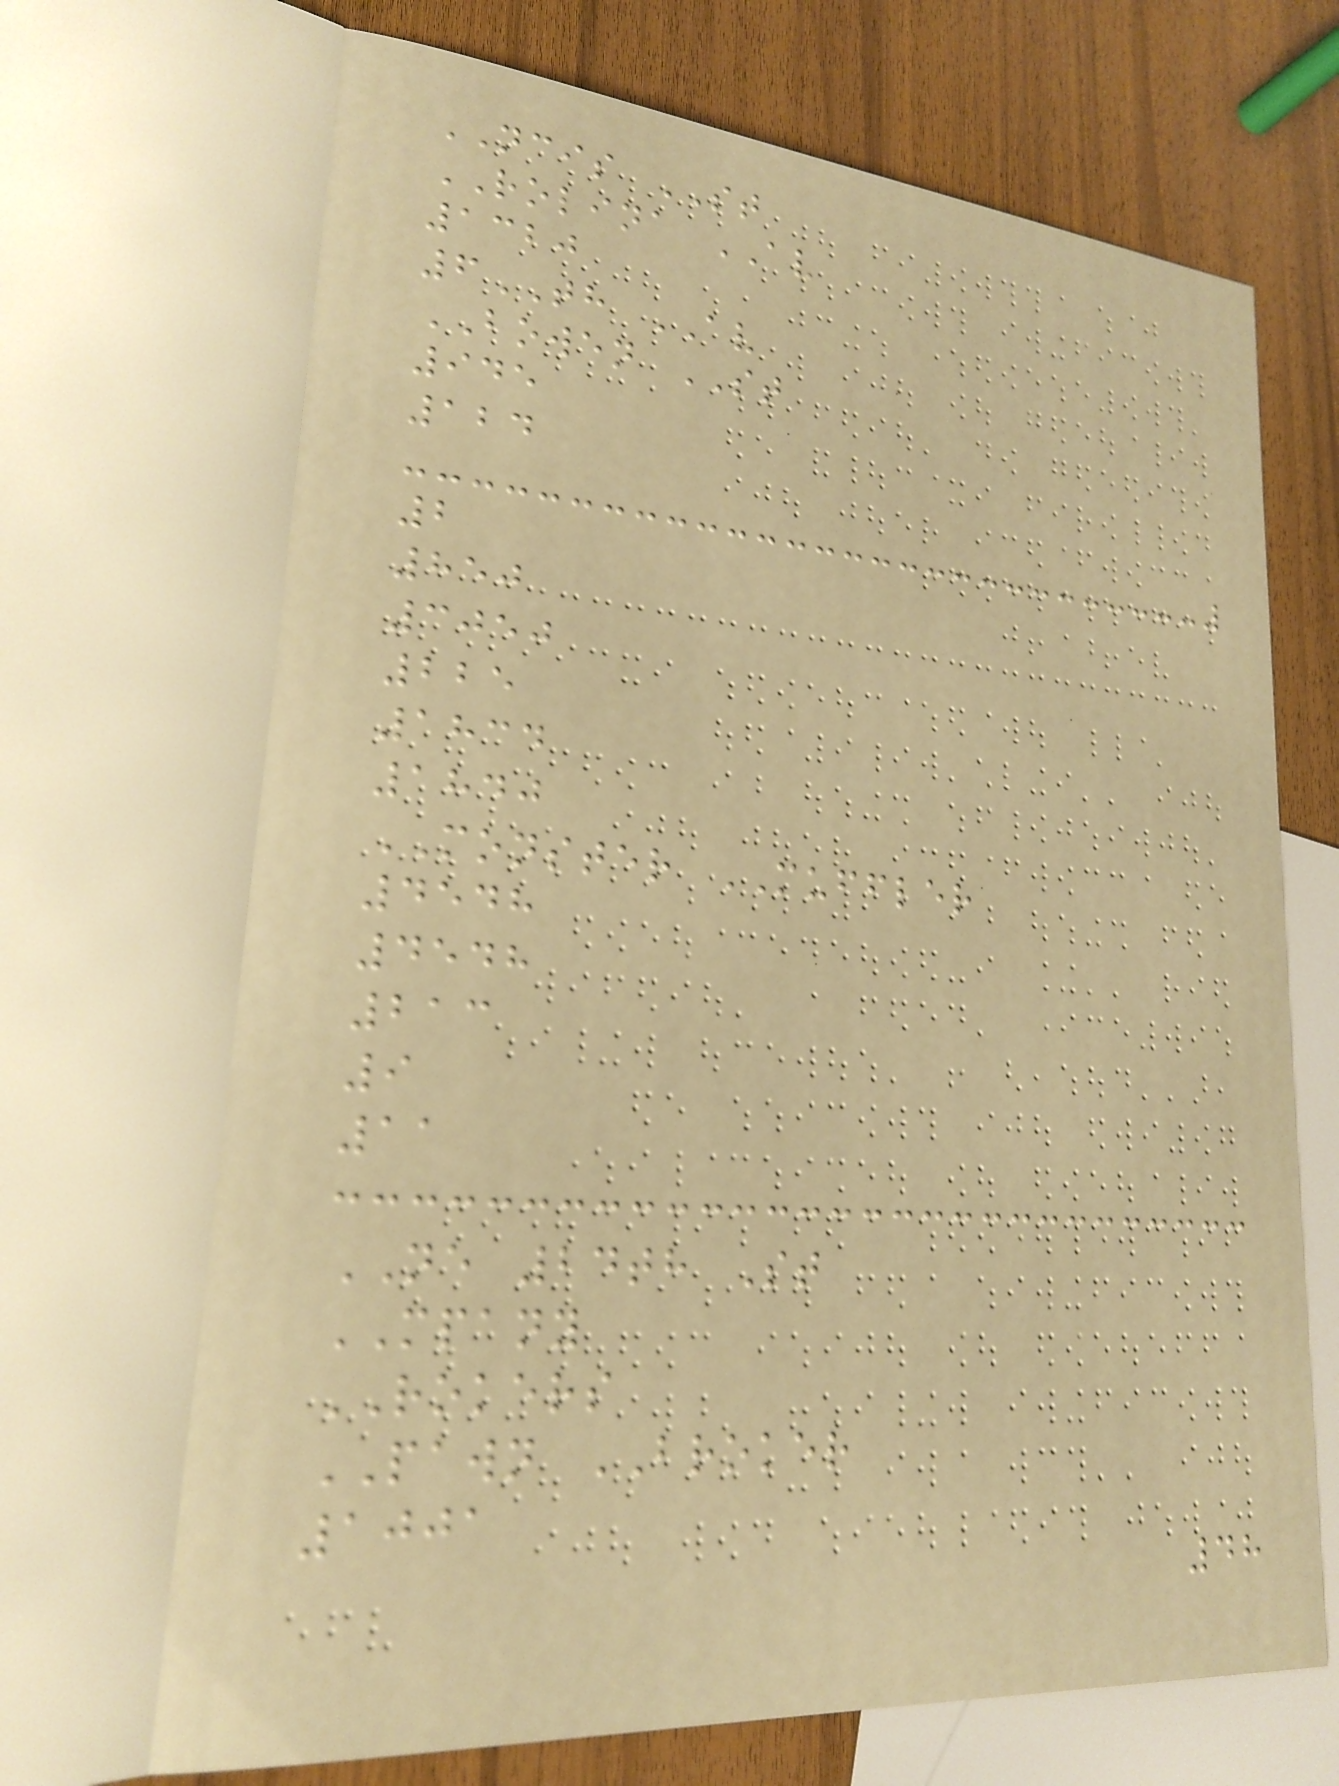NCIS ST
ROLINA AV
1320
6TH AV
BOWEN ST
945
124
2
850
3050
225
1834
1840
MONSTER MUFFLER
4548
4548
213
9
11
NE 24th St
MPANY
ROKERS
PAWN BROKER
1001
48
